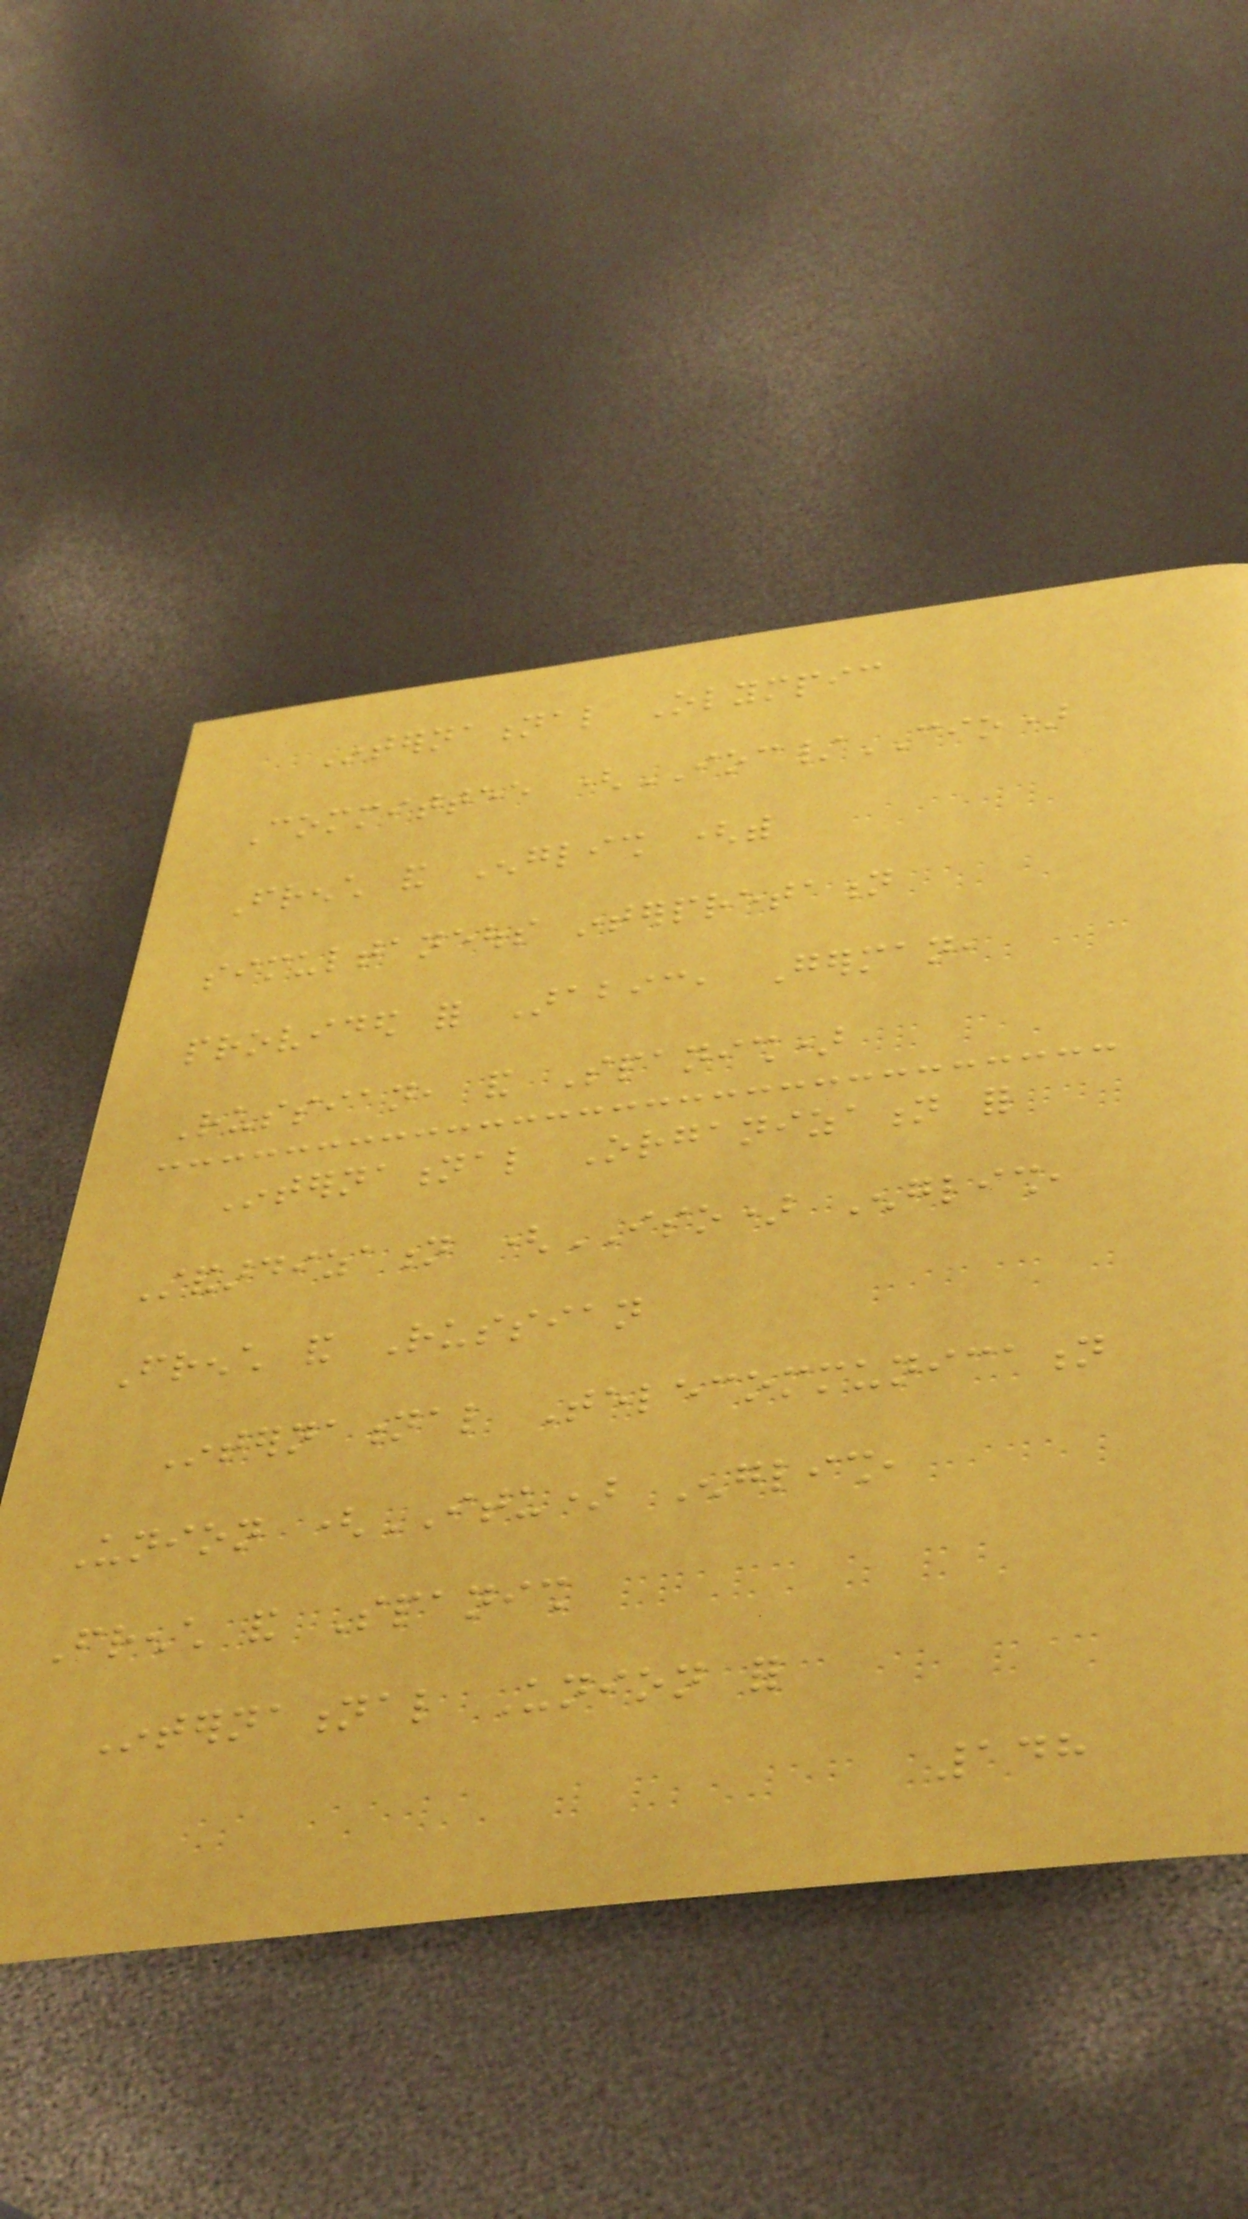International Olympic
Committee (IOC/CIO)
French and English (with
simultaneous interpretation
provided for Arabic, German,
Russian, and Spanish)
International Organization for
Standardization (ISO) English,
French and Russian
International Telecommunication
Union (ITU) English,
French and Spanish
International Union for
148
